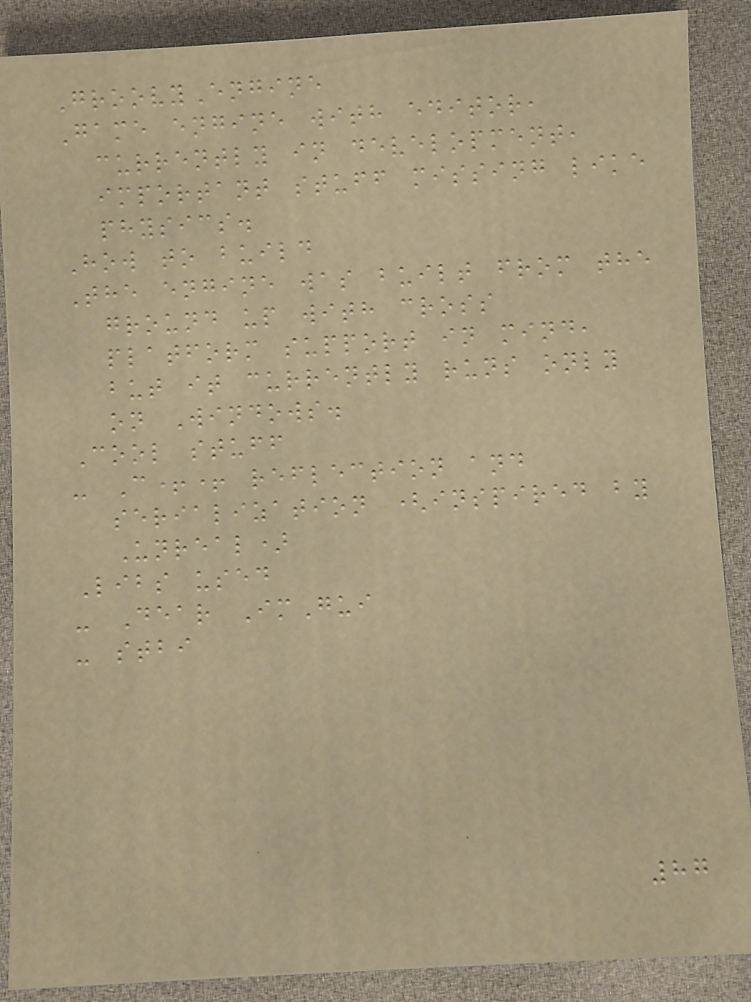GroovyEngine
Game engine with editor,
currently in development,
important stuff missing like
physics.
How to build
The engine was built from the
ground up with cross
platform support in mind,
but it currently runs only
on Windows.
Cool stuff
- C++ reflection and
serialization (inspired by
Unreal)
Libs used
- Dear ImGui
- stbi
87
